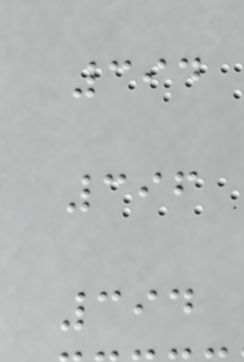394
396
394
